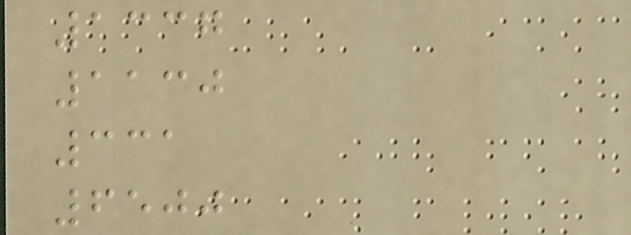1337
1130
331
6500
